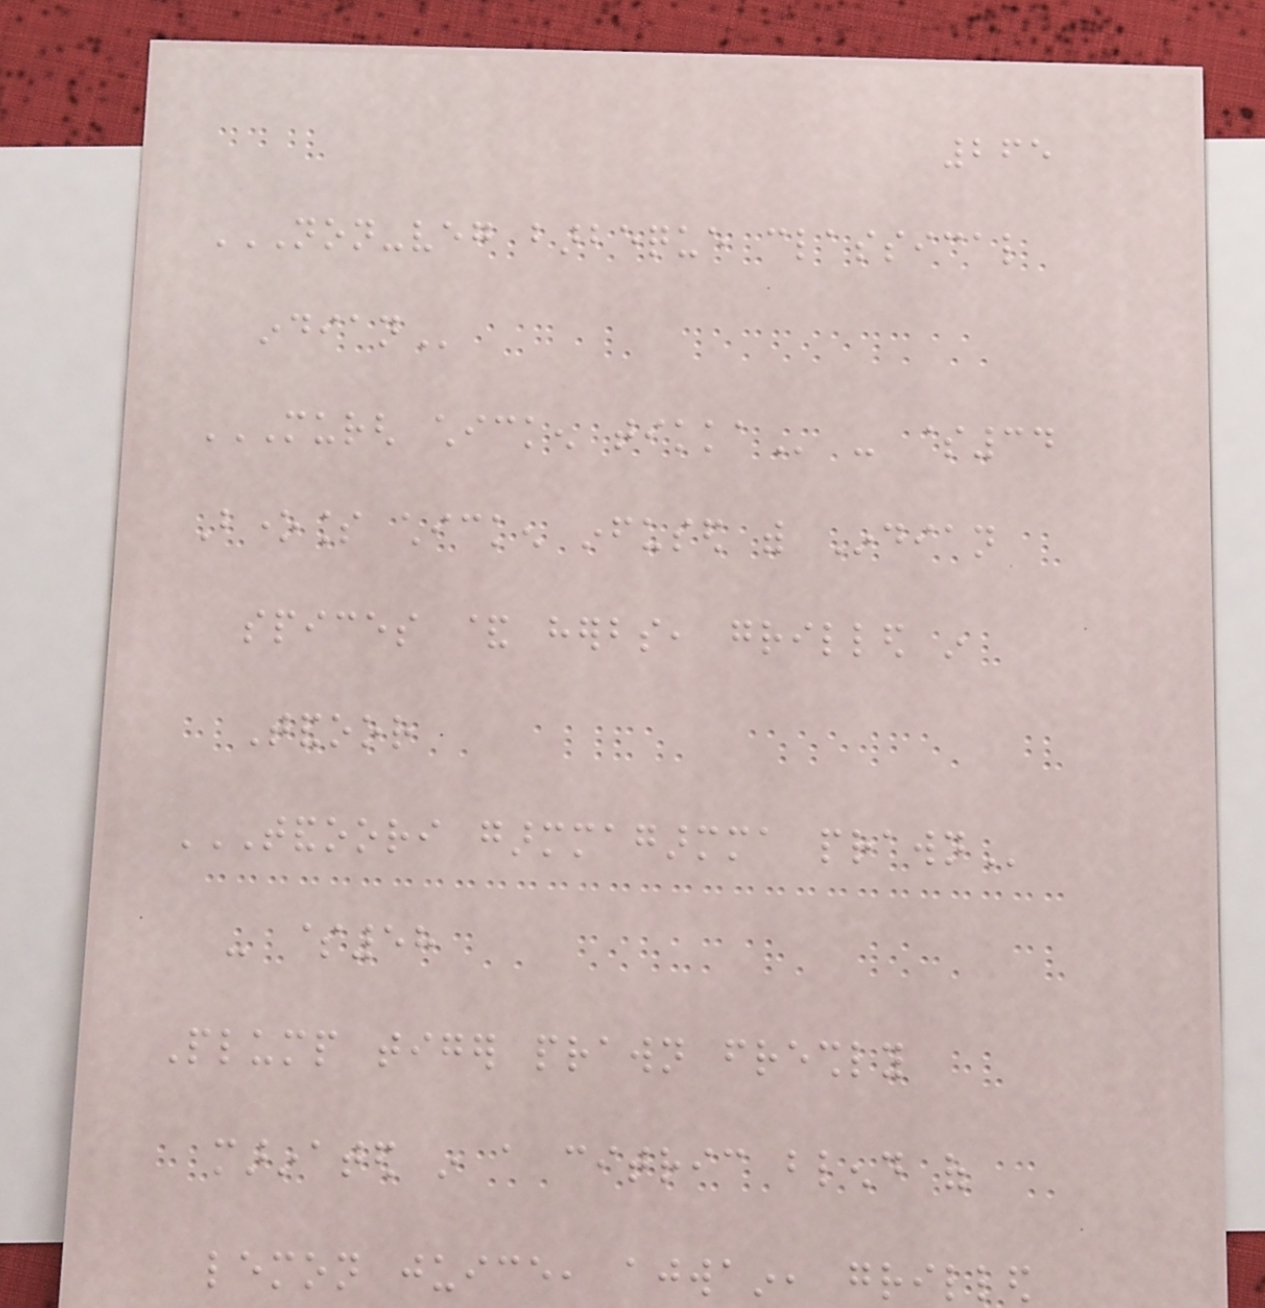265
NON-VEG BARBEQUE CLASSICAL
INDIAN
MURGH CHICKEN TIKKA - $34
Boneless chicken infused with Indian
spices & herbs, grilled in
Tandoor
TANDOORI GARMMAGARMMA PRAWN
- $58
Plump tiger prawn freshly
marinated in a citric blend of
lemon juice, ajwain, grilled
